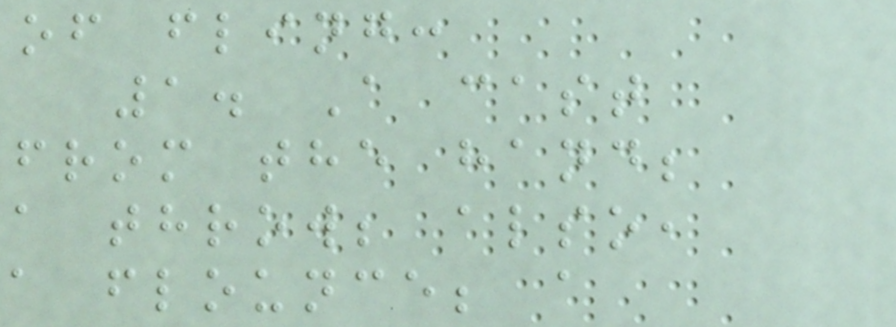of fling:
1. A cast
from the hand;
a throw; also,
a flounce; a
